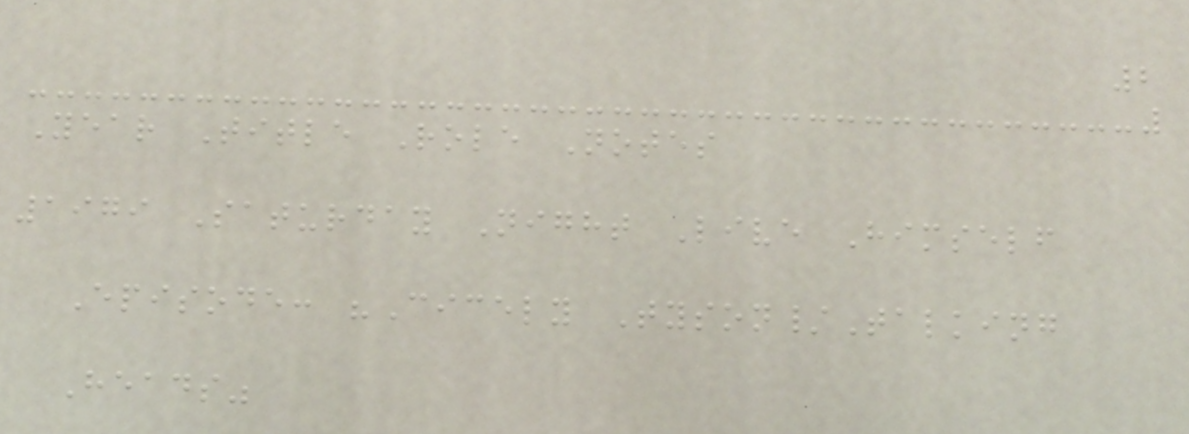2
Year Title Role Notes
1979 Saturday Night Live Himself
Episode: "Cicely Tyson/Talking
Heads"
